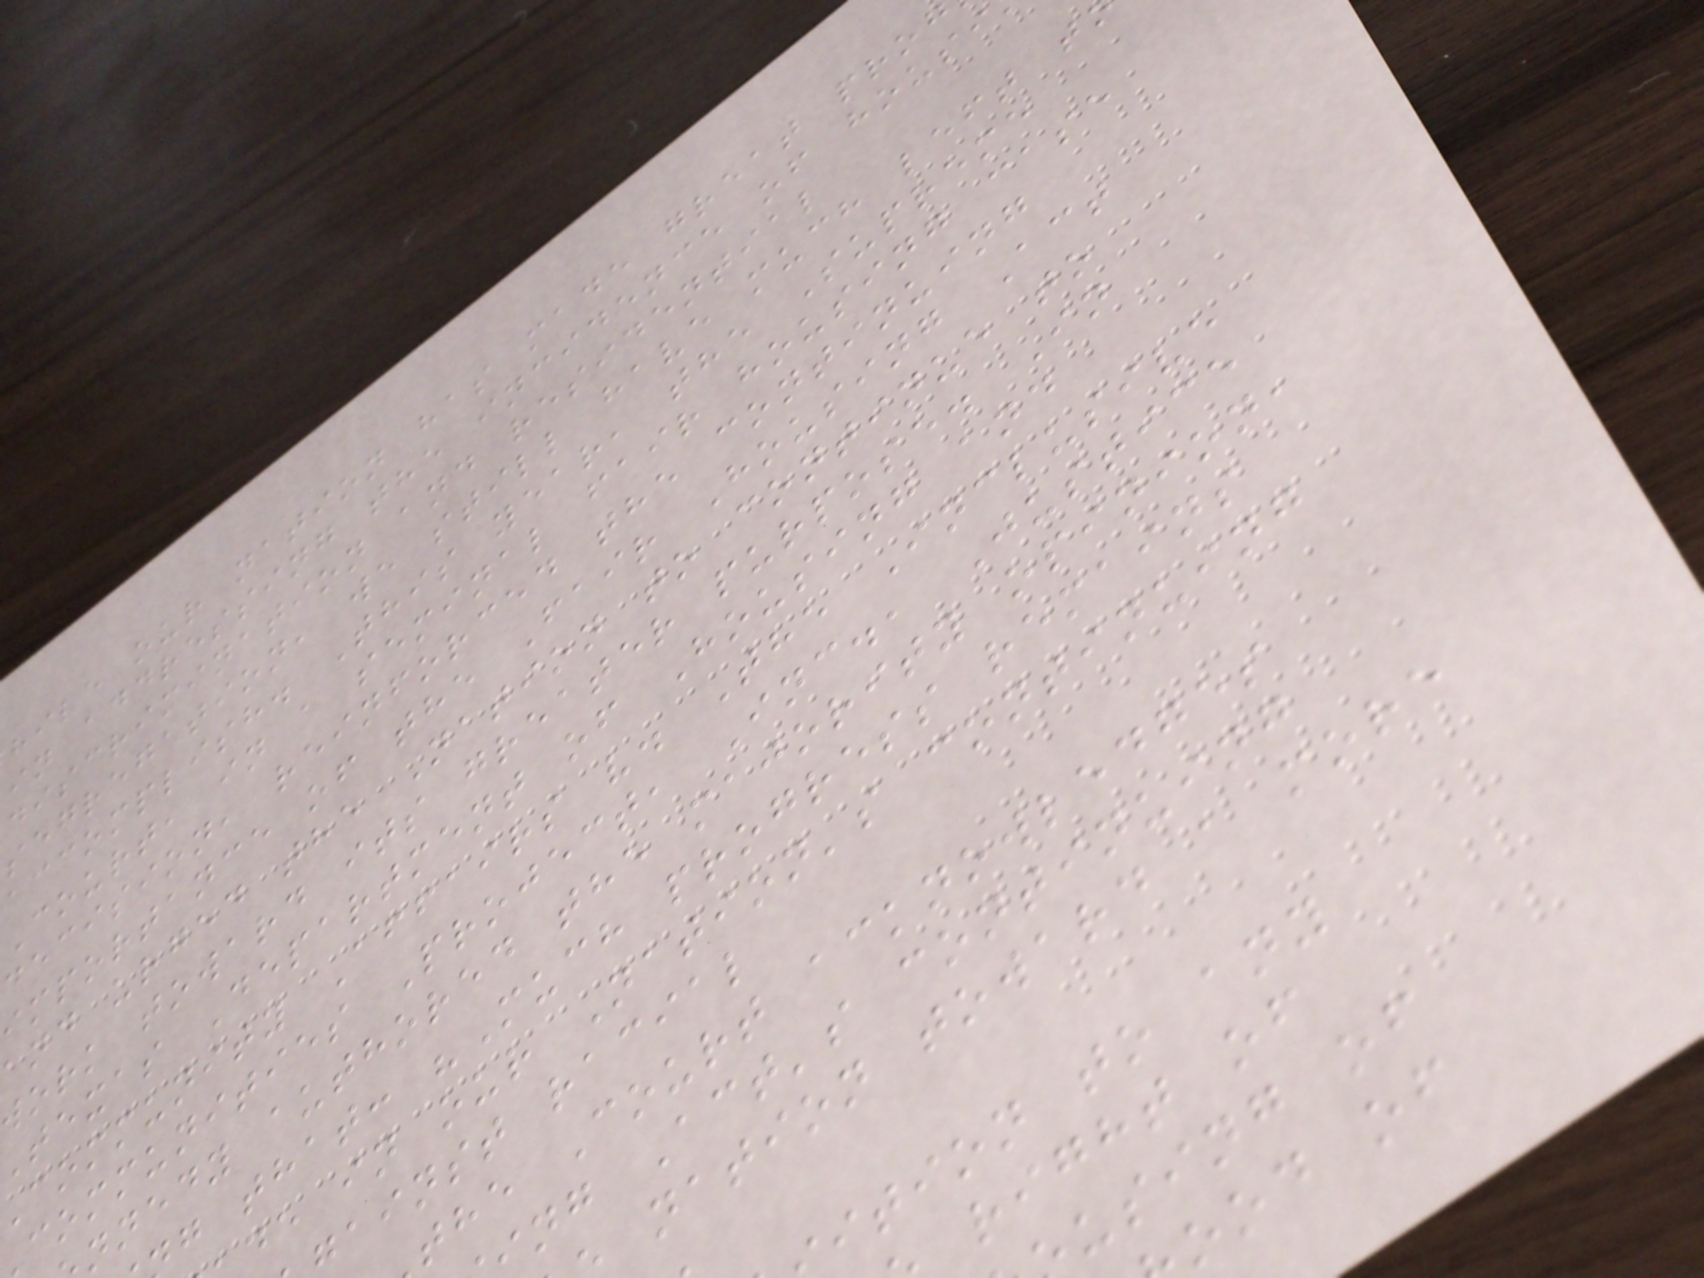hile our nation has made great pro
in addressing the incidence of housi
discrimination and residential
segregation, we still have much left t
accomplish. This year, the Supreme
Court, in a seminal fair housing case
decision, reinforced the continuing
importance of the Fair Housing Act
and urged the Nation to continue to
work toward its greater purpose. In
texas Department of Housing and
community Affairs v. The Inclusive
communities Project, Inc., Justice
nnedy authored the majority opinion,
g that: "Much progress remains
de in our Nation's continuing
ainst racial
the Court acknowledges
ng Act's continuing
nation toward a more
ition to any
